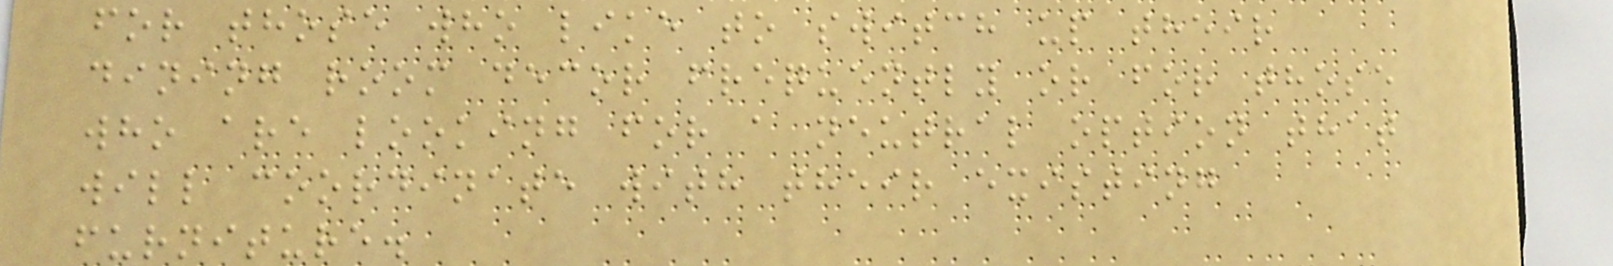for those who like to switch up their
dining room decor frequently or for those
who are looking for a neutral option that
will coordinate with their existing
furniture.
